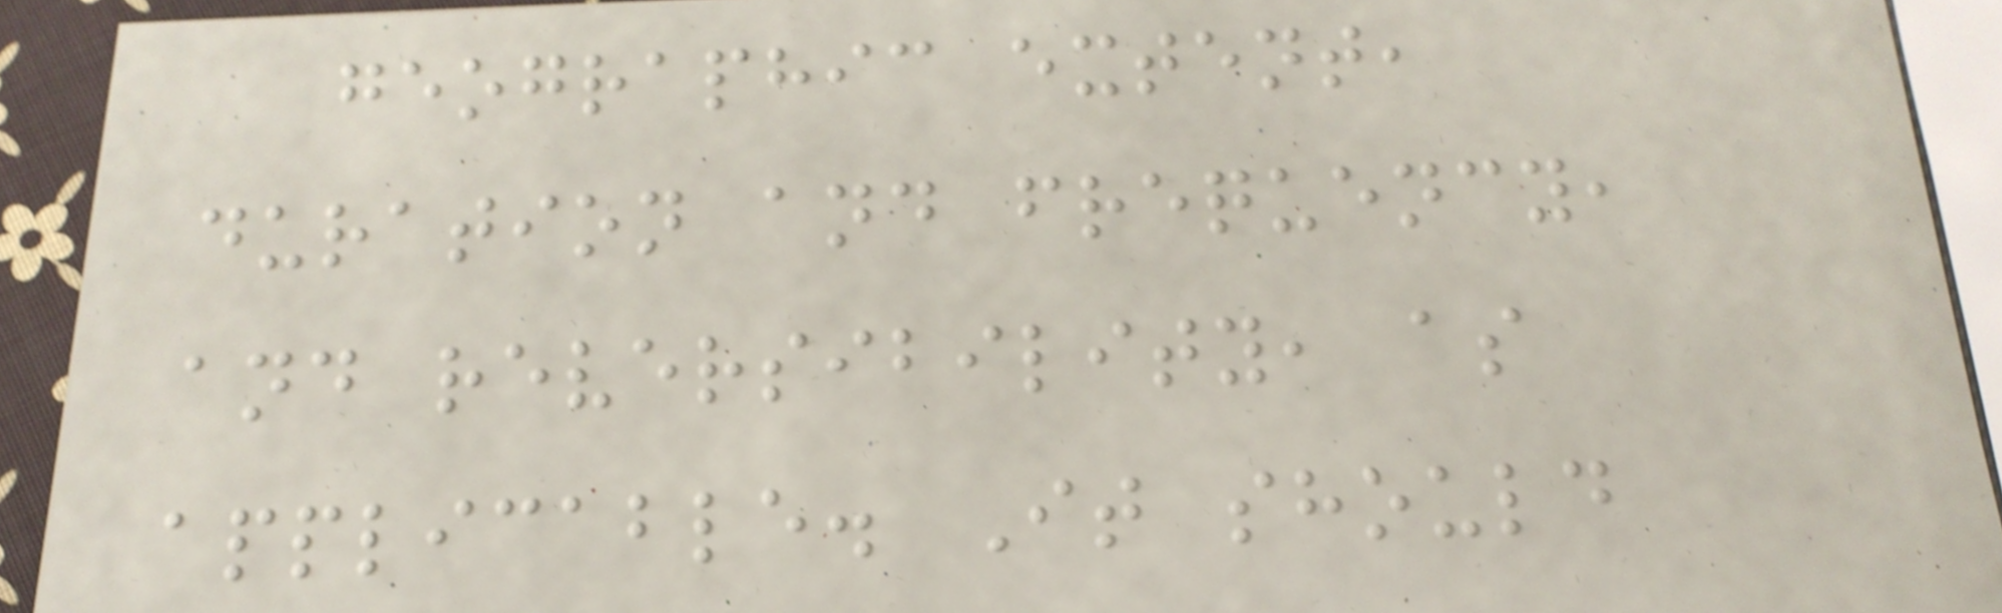geographic extent,
duration and frequency,
and reversibility, as
applicable. It should
